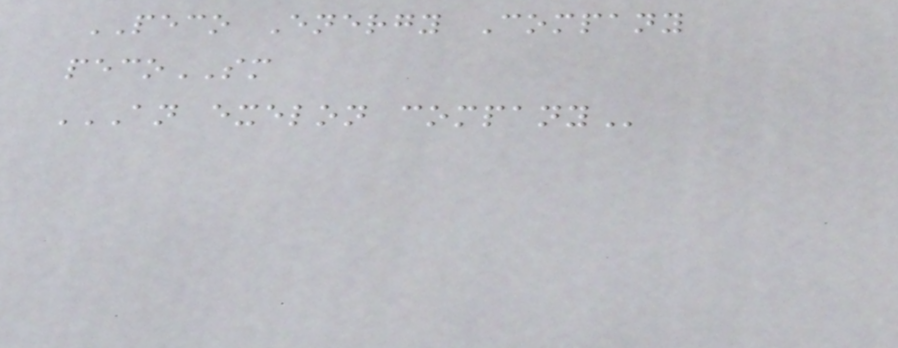PECO Energy Company
pecoSM
AN EXELON COMPANY
